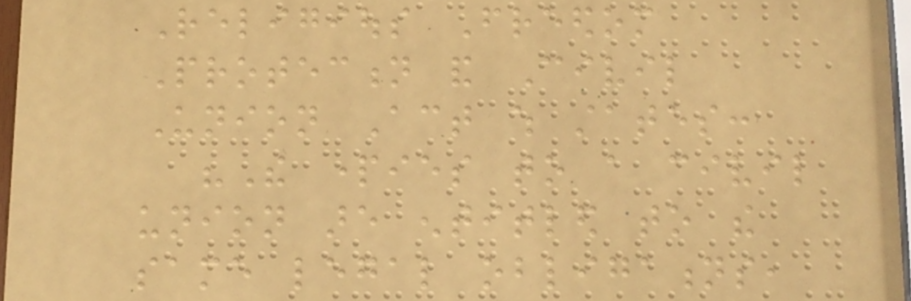Religious Freedom
Protection and Civil
Union Act which states:
"The parties to a civil
union are entitled to the
same legal obligations,
